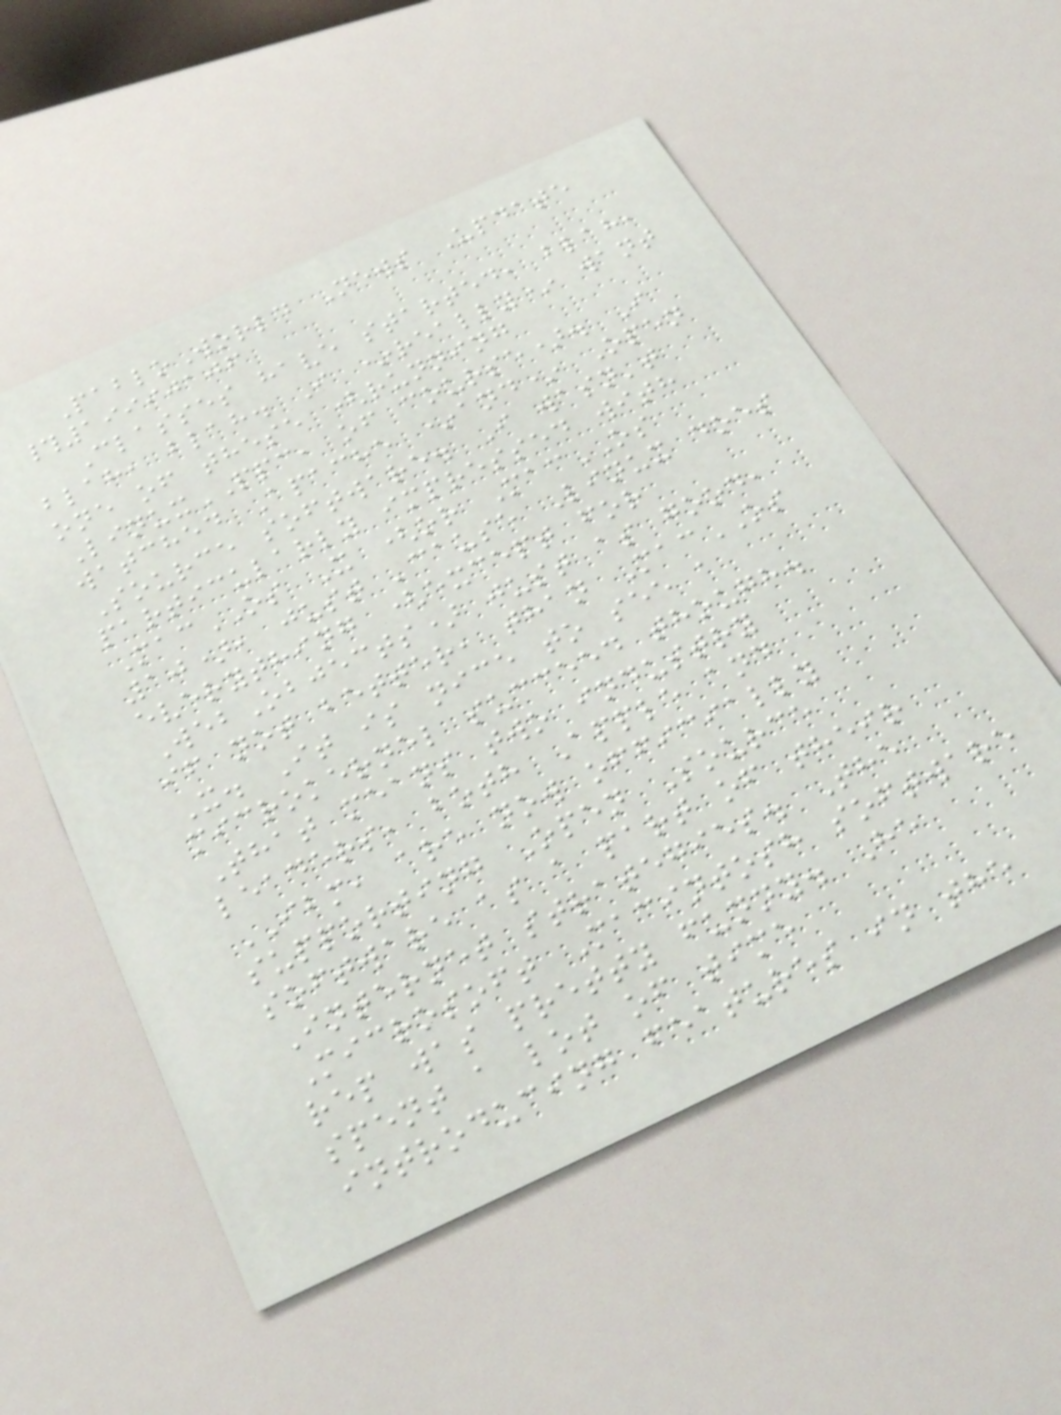PabloWorld News Update
#19990106
Classes have started, blah,
blah, blah. I *really* want
one of these (running
LinuxPPC, of course). I
watched Apache *and* Open
Source software. I wasn't
particularly impressed with
MacOS X (or MacOS
10), just 'cause Linux does
everything (except for
WebObjects) just as good,
if not better, than MacOS
X. It is nice to see a
microkernel succeed though.
That means two industry
leaders, both Apple and
IBM, are now officially
supporting Open Source
software as a part of their
Internet strategies. The
Microsoft Macintosh software
rep was pretty funny. He
spent a lot of time
introducing features in the
